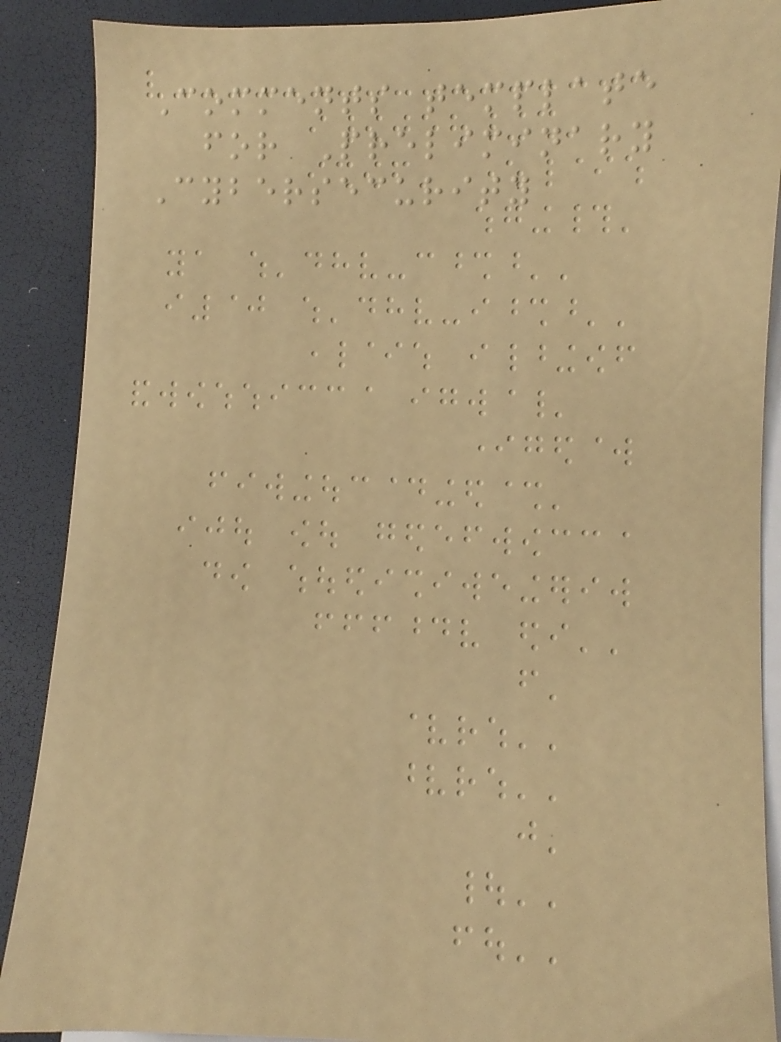Comments template
for Preliminary
Cybersecurity
